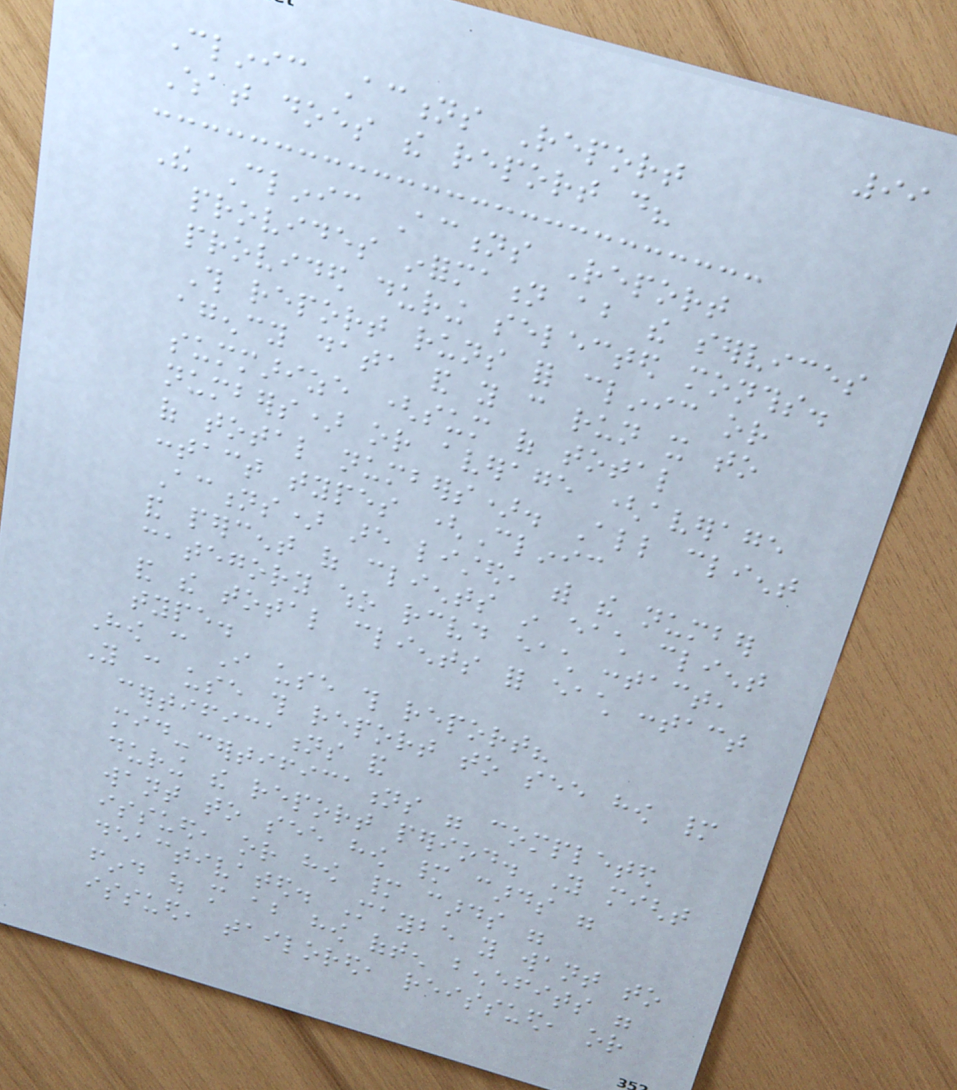99
Clinic Actions Report
What does the report do?
The Clinic Actions Report
provides information about the services
provided during selected months.
This report runs for clinic or
agency data and you can run it to
summarize (sum of total
numbers) or average (average
of total numbers). All client
contact types (Clinic
Actions) are listed, with the number
and percent of clients in each client
category who received each contact,
and the total clients for each contact
type.
How can I use this report?
You can use this report to see how many
certifications and
mid-certifications were completed
during the report period. You might
want to see how many cards were
issued, or how many cards were
deactivated. Maybe you want to
find out more about how often benefits were
issued, tailored, reissued, or
